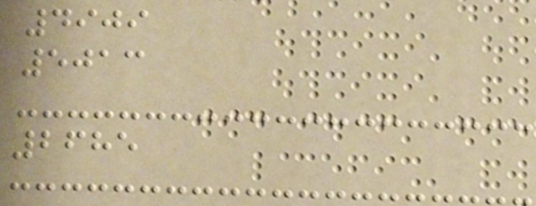4909
5013
2685
